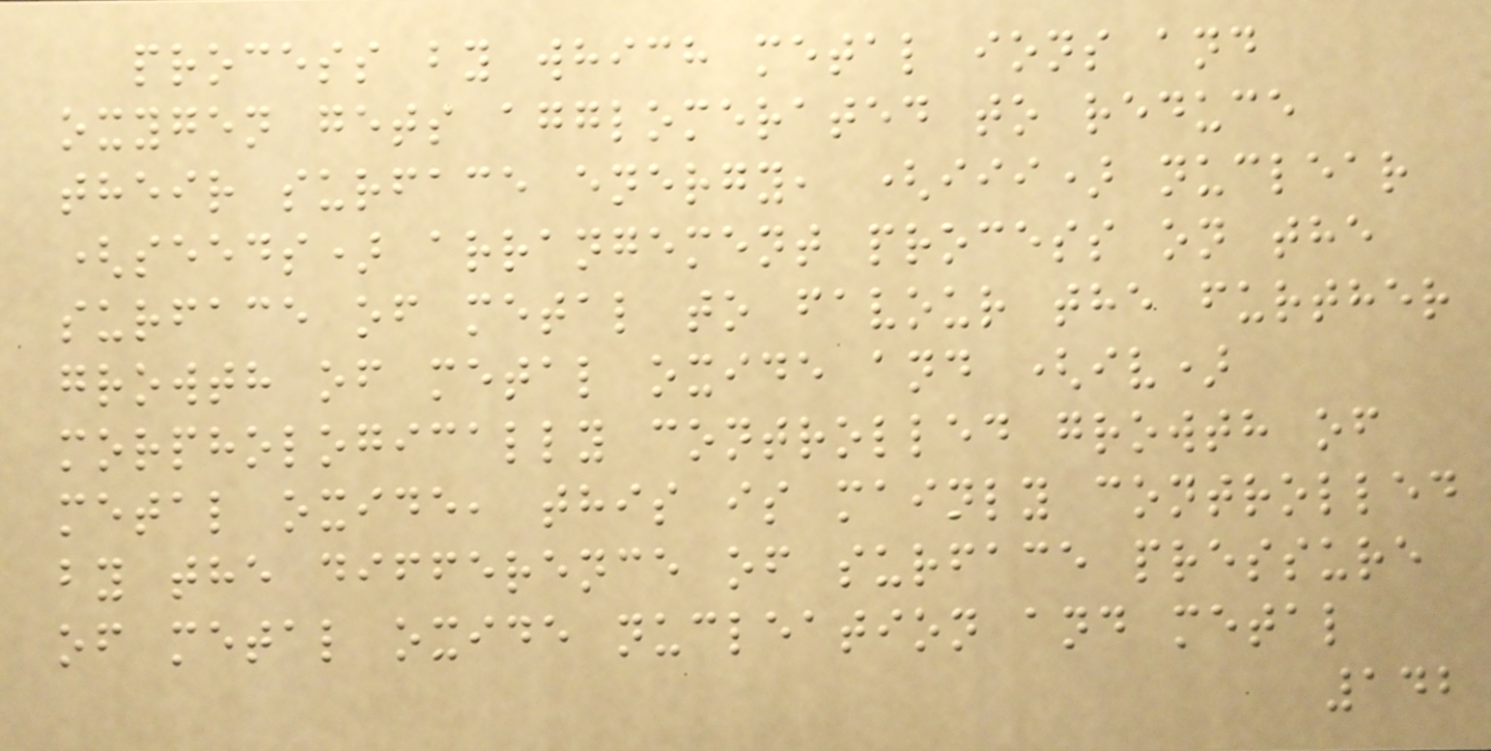process by which metal ions and
oxygen gets agglomerated to reduce
their surface energy, (iii) nuclear
(seeds) arrangement process on the
surface of metal to favour the further
growth of metal oxide and (iv)
morphologically controlled growth of
metal oxide, this is mainly controlled
by the difference of surface pressure
of metal oxide nucleation and metal
142
